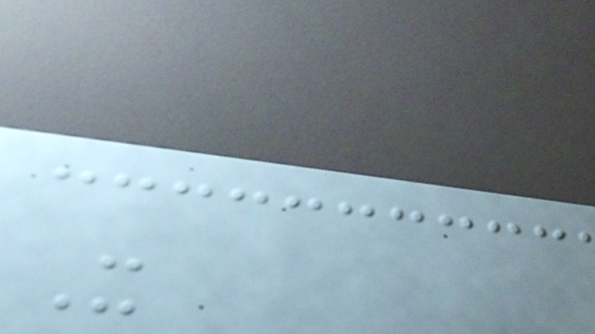It
